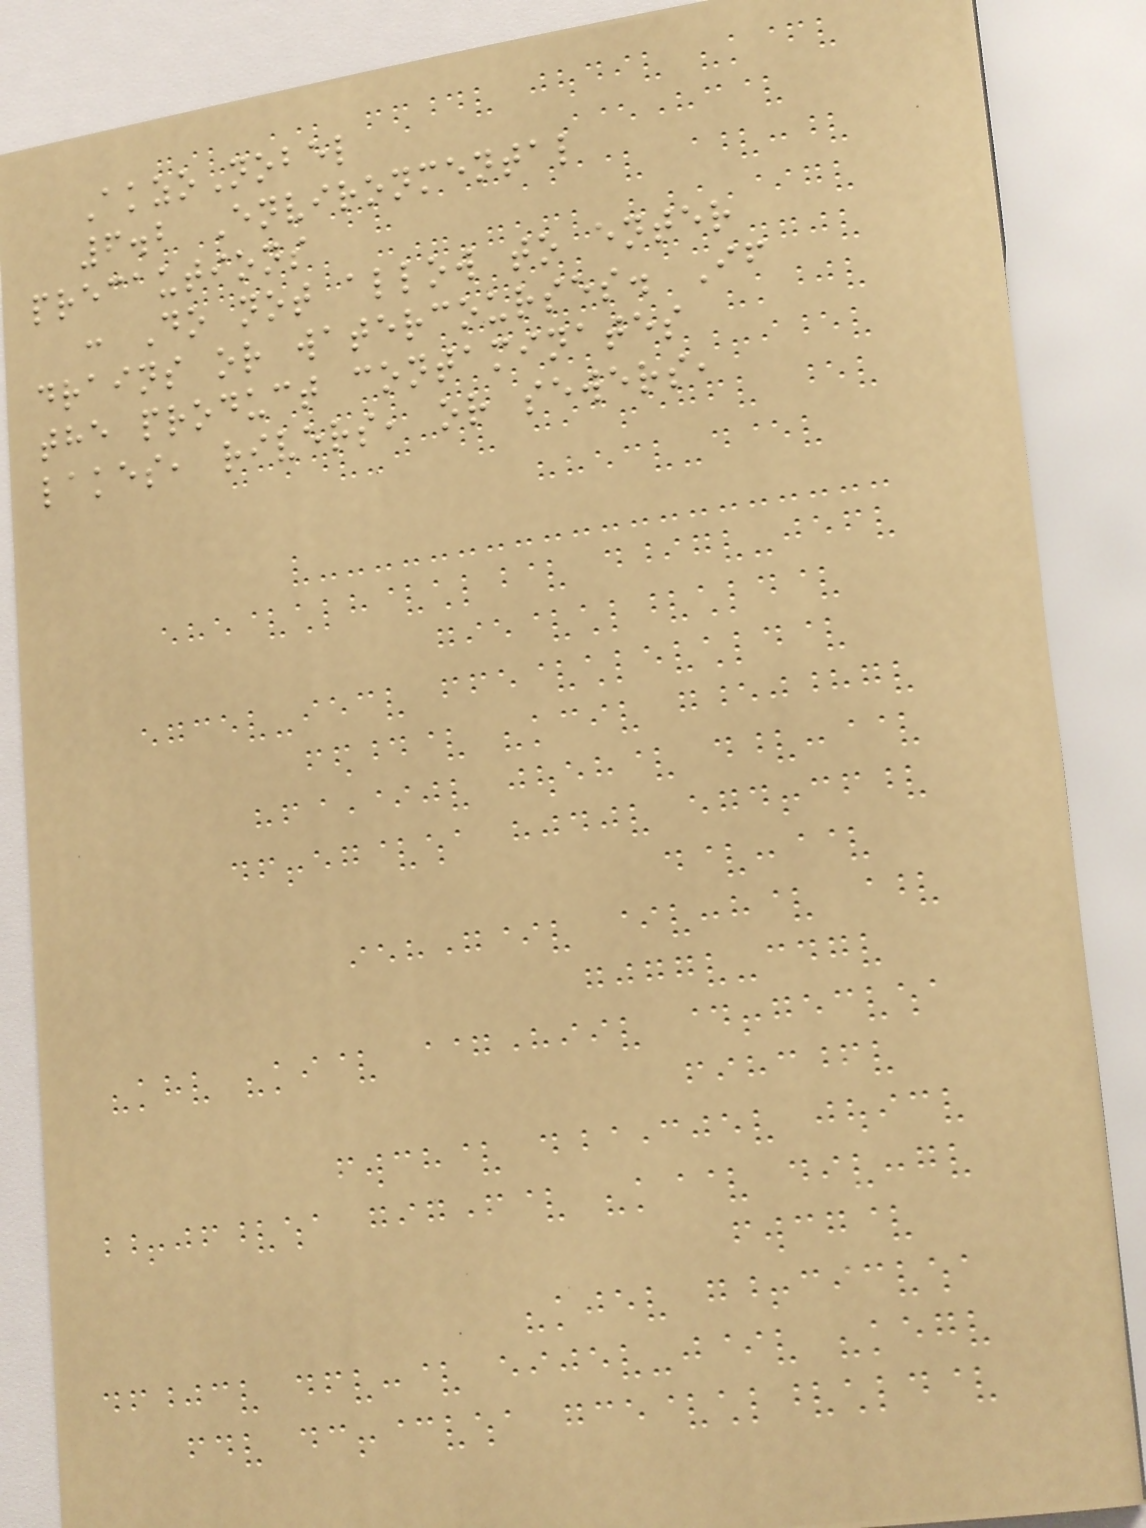AkzoNobel
6.2 Environmental
precautions
: Do not allow to enter
drains or watercourses. If
the product contaminates
lakes, rivers, or sewers,
